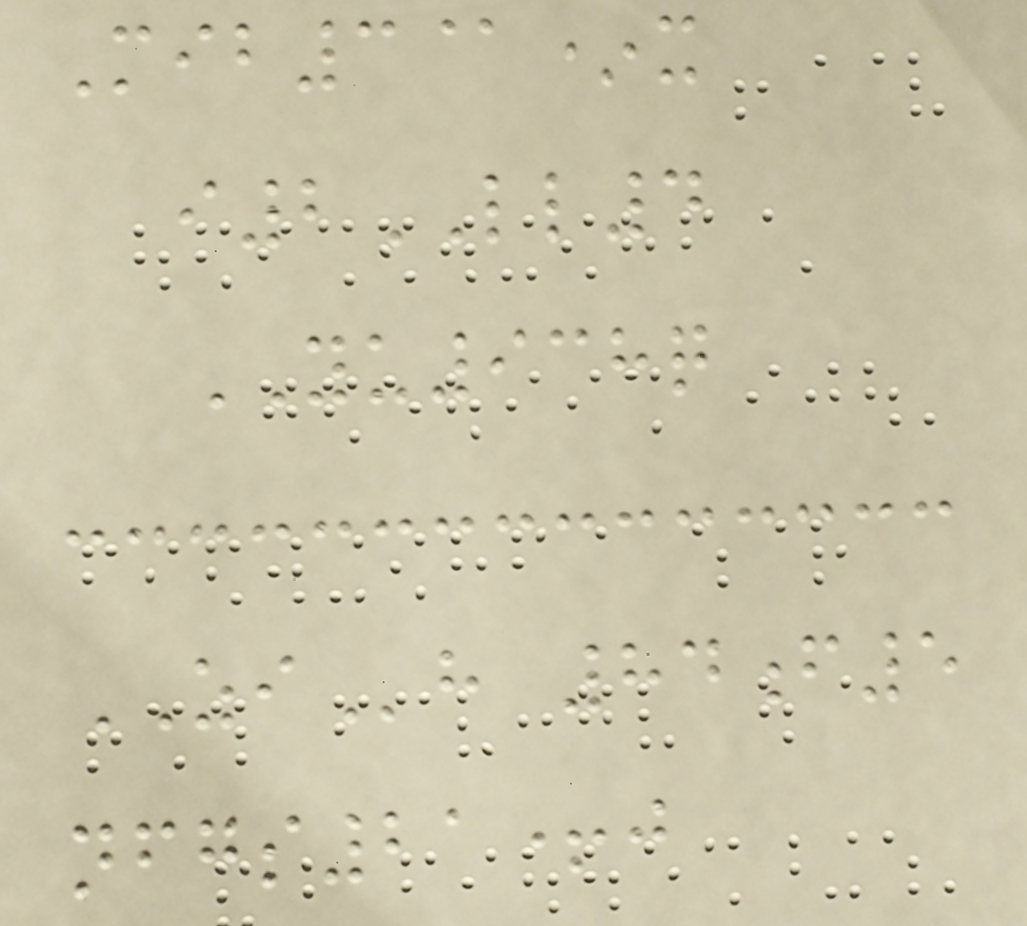Mib3@*x
i2LL4
YU938q
ZIh 84f5
nfgs21+j
